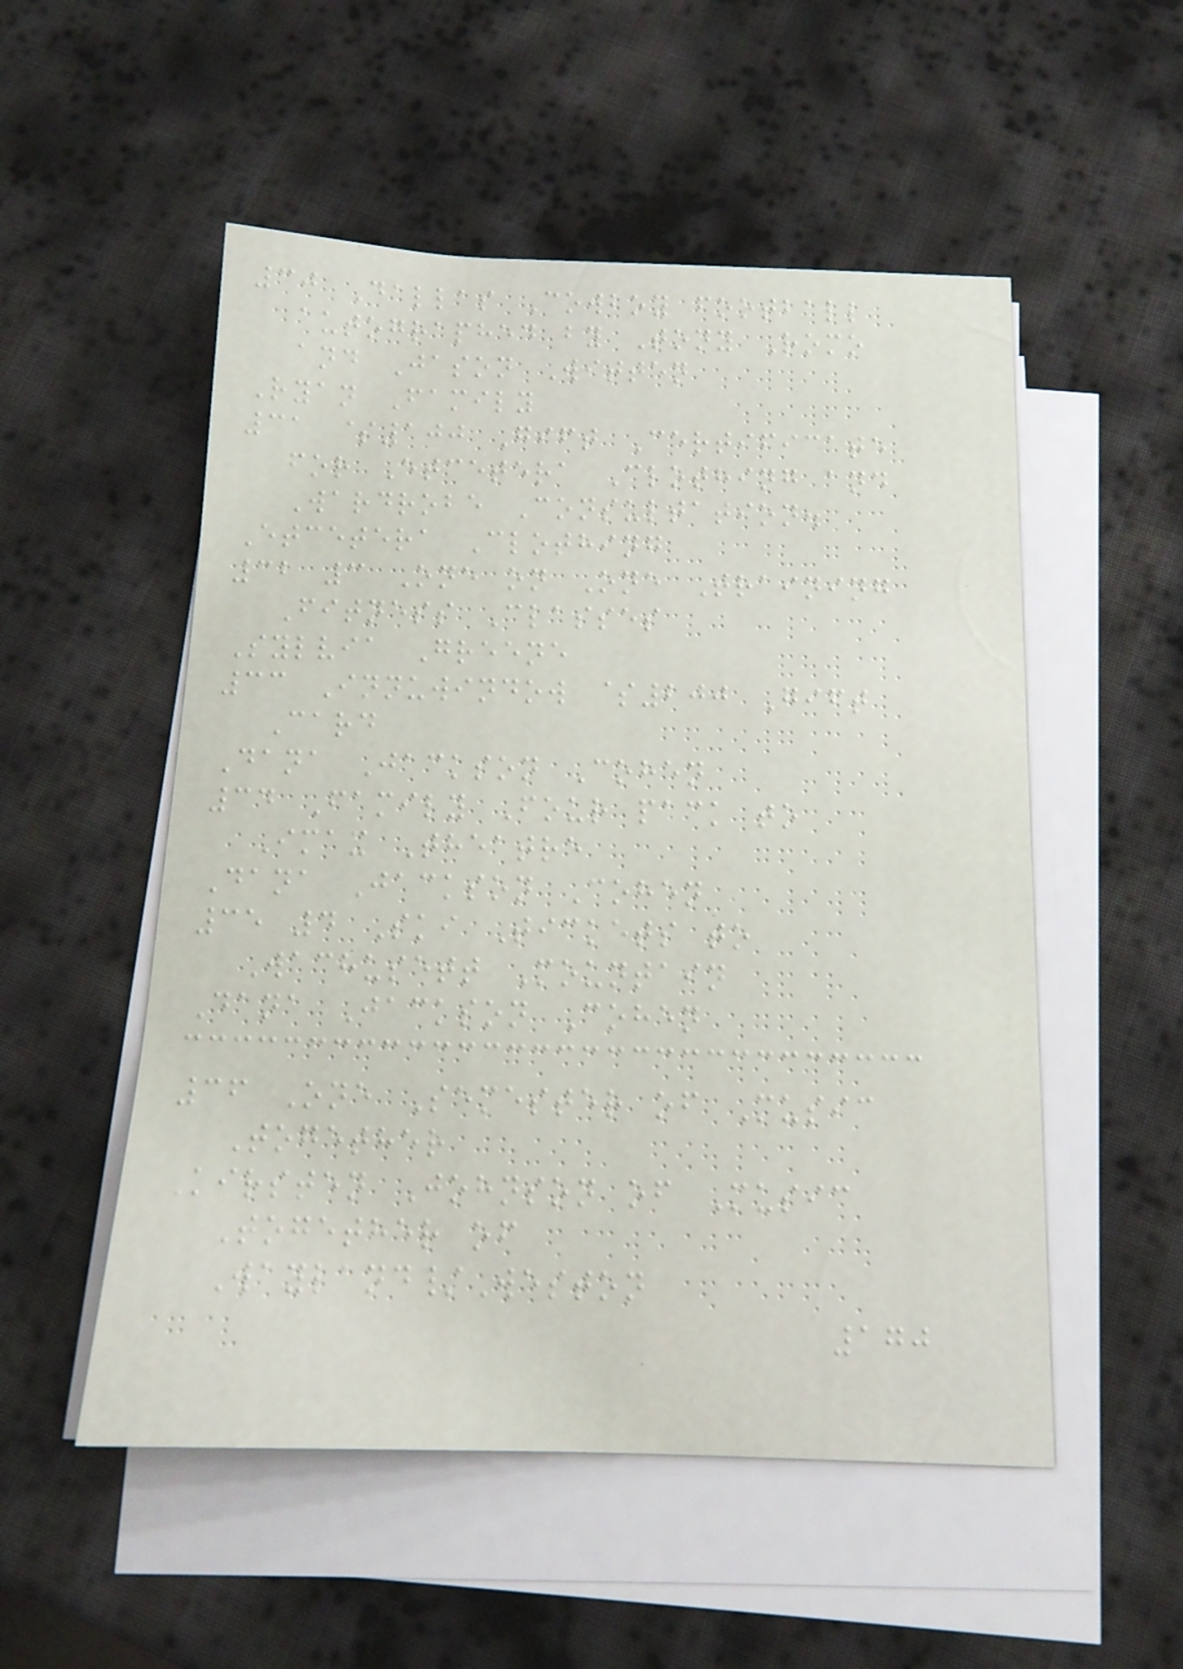30 Dallas Cowboy football
autographed by Tony Romo
and Jason Witten
Ryan Family
31 $100 Gift Certificate
for Etcetera Clothing and
Wardrobe Consultation.
Etcetera Clothing
32 3 One on One Training
Fitness Classes
Sylvia Greene
33 Innuwindow $200 Gift
Card
Dana Jackson Cohen
34 Family Four pack to
Imax Theatre
Dana Jackson Cohen
35 4 Ski Tickets to
Wachusett Mountain
Dana Jackson Cohen
36 One Semester of Music
Together
Kirsten Johnson of Music
Together of
Wayland/Weston
170
